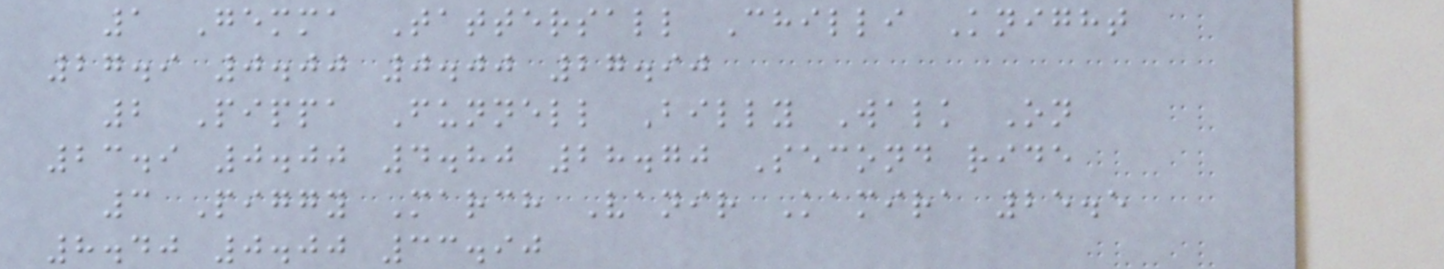1 Gemma Tattersall Chilli Knight
27.9 0.00 0.00 27.90
2 Pippa Funnell Billy Walk On
23.9 0.00 4.80 28.70 Second ride
3 Piggy March Vanir Kamira 25.5
8.40 0.00 33.90
